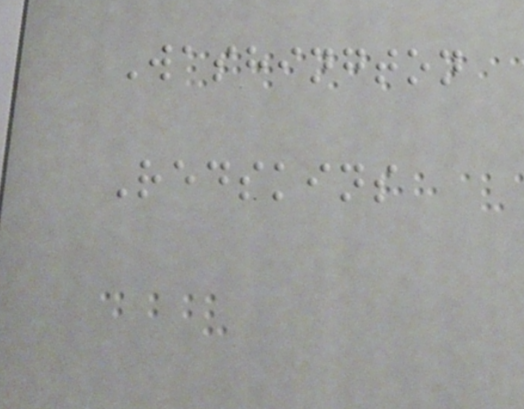Washington
Redskins
